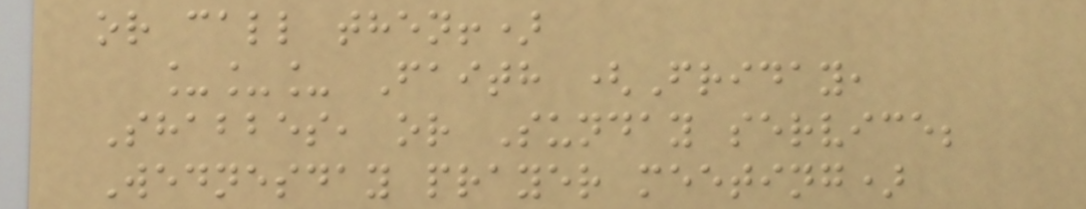or call then!)
___ Faith (Friday,
Shabbes, or Sunday service;
Wednesday prayer meeting)
